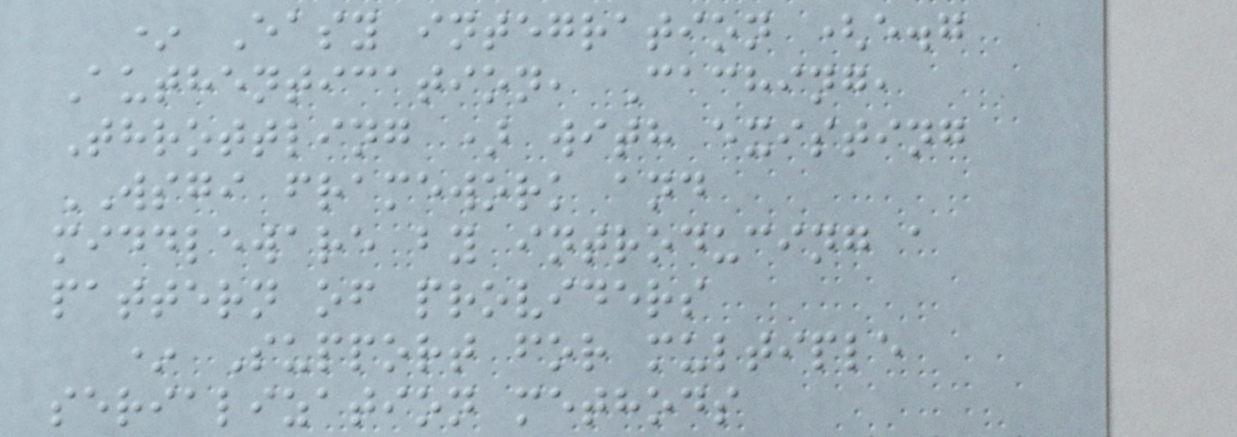* Easy integration (e.g
Authentication, Caching,
Throttling ) with existing
WSGI framework and
middleware by introducing a
pattern of providers
* Support for multiple
serialization methods
